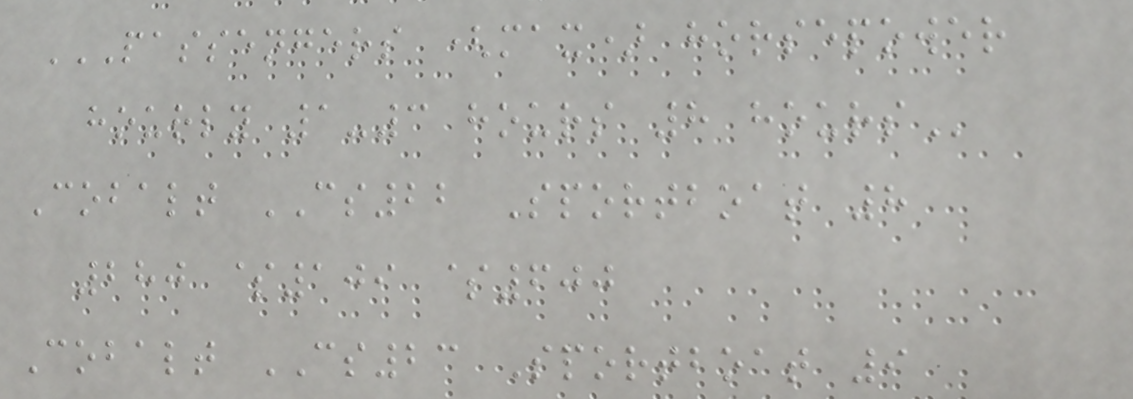PASSENGERS (MAX) HORSEPOWER
HOURLY 1-3 HOURS 8 HOURS
Cobalt CS22 Sportboat 8
280 $109 $600
Cobalt CS23 Sportboat 9
